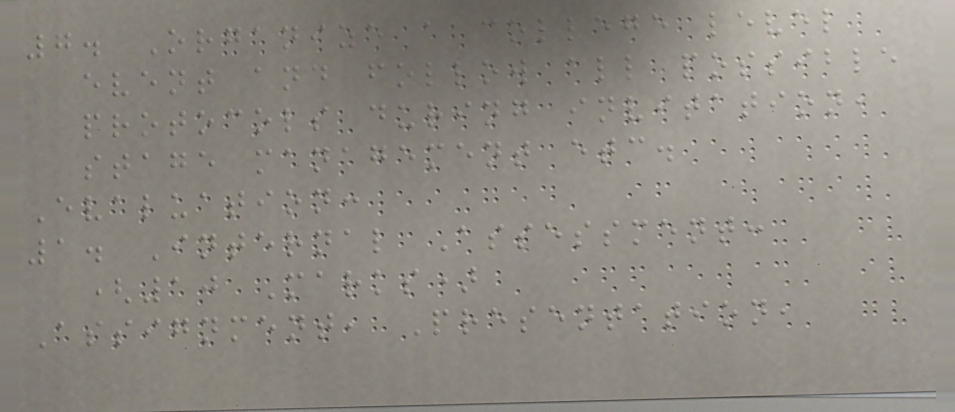7. Organize a college level
event and follow all possible
protocols during invitation,
stage management etc.
Evaluation:
1. Internal Assessment:
(10 Marks)
Assignment, Presentation,
